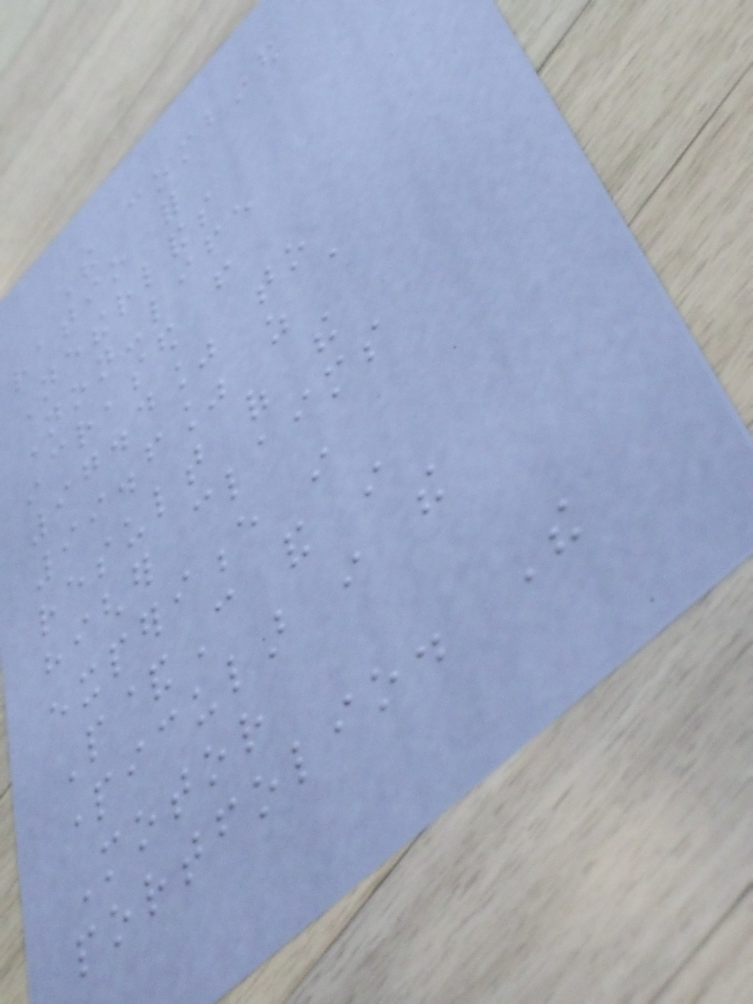The combined
ratio for
Netherlands
Non-life
increased from
97.4% to
99.6% as a
result of the
higher claims
experience in
P&C and in
particular in the
Motor
portfolio. The
